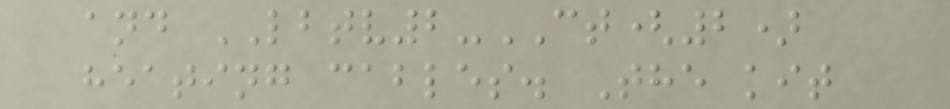and LBTV2-CT(2)
heating cables. The kit
